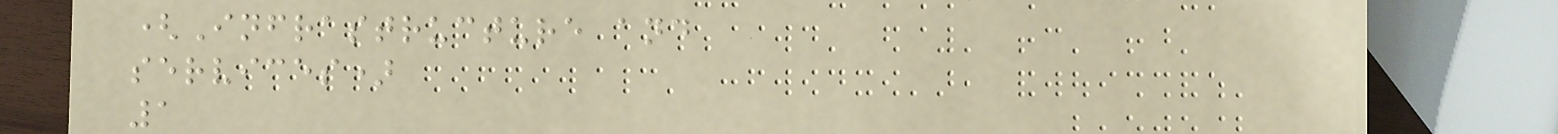(Infrastructure and
services)
1
